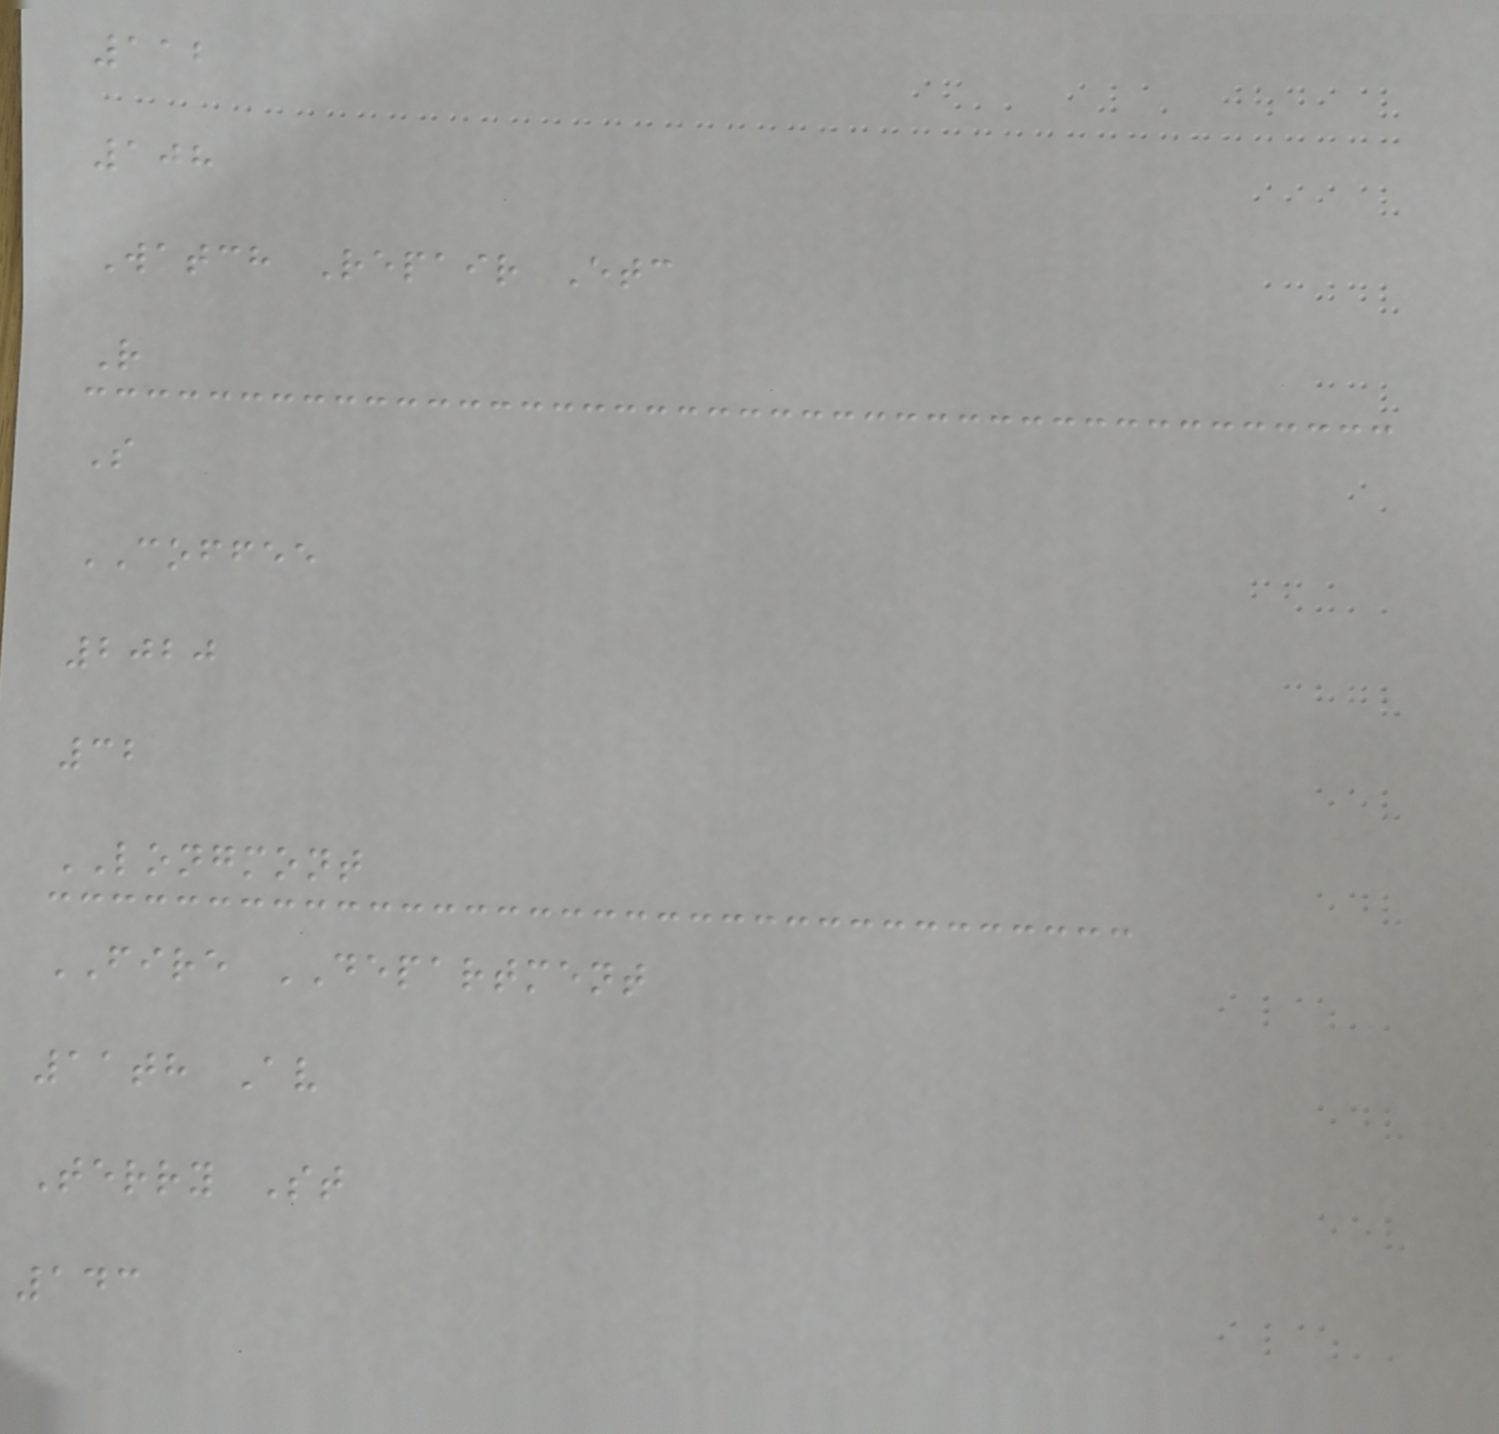112
108
Watch Repair Etc
R
S
COFFEE
2020
32
LONGMONT
FIRE DEPARTMENT
11th Av
Terry St
143
